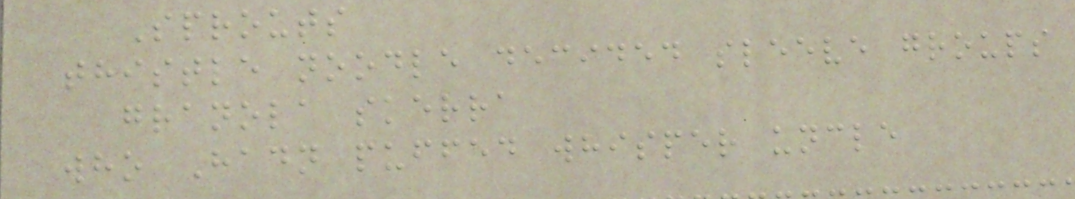Sprouts
thistle noodle decided sleeve groups
granola skerra
who Hadn puffed whisper uncle
